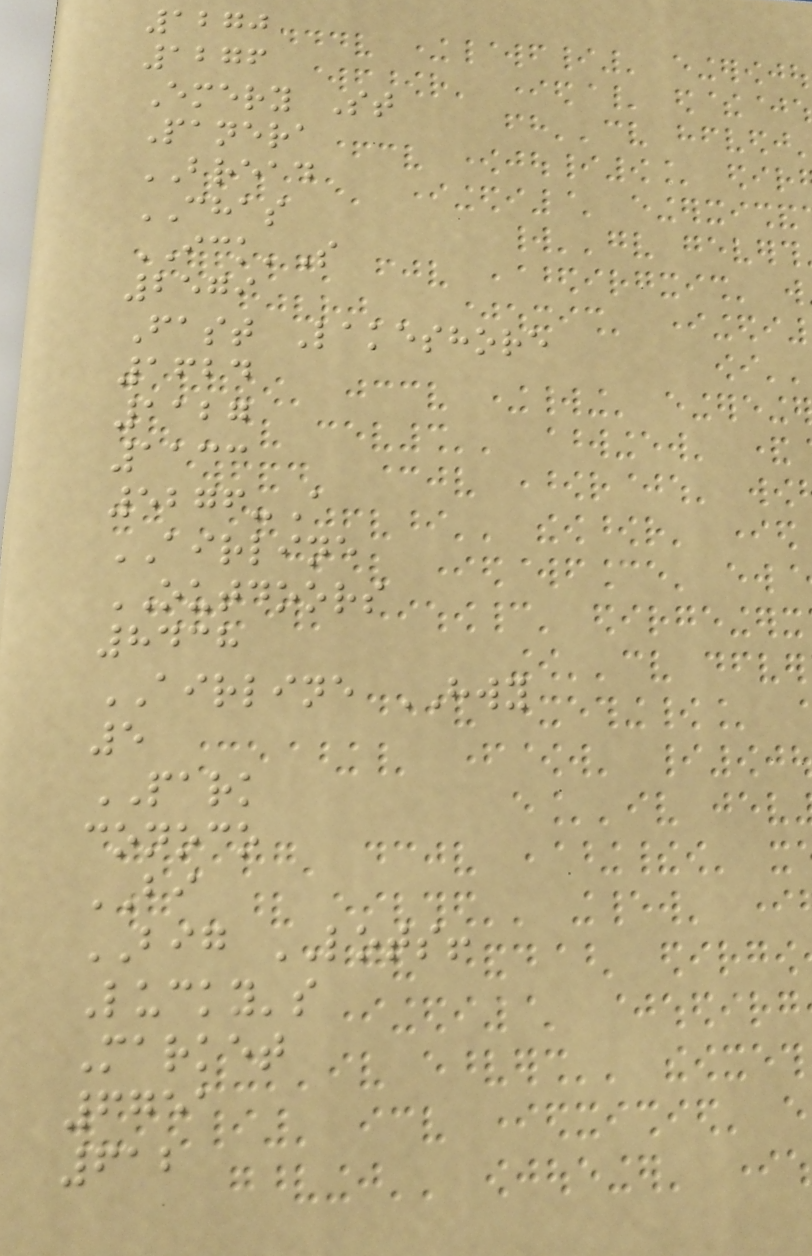1270
1276
Emery St
Panera
BREAD
CHAS
ICK'S
2579
Fast Lakeshore
1624
1127
1133
5276-A
AIRLINE
OUTDOORS
8438
AIRLINE HWY
5
PARK
conoco
BI
BIG LOTS!
Lucky's
Market
6751
612
